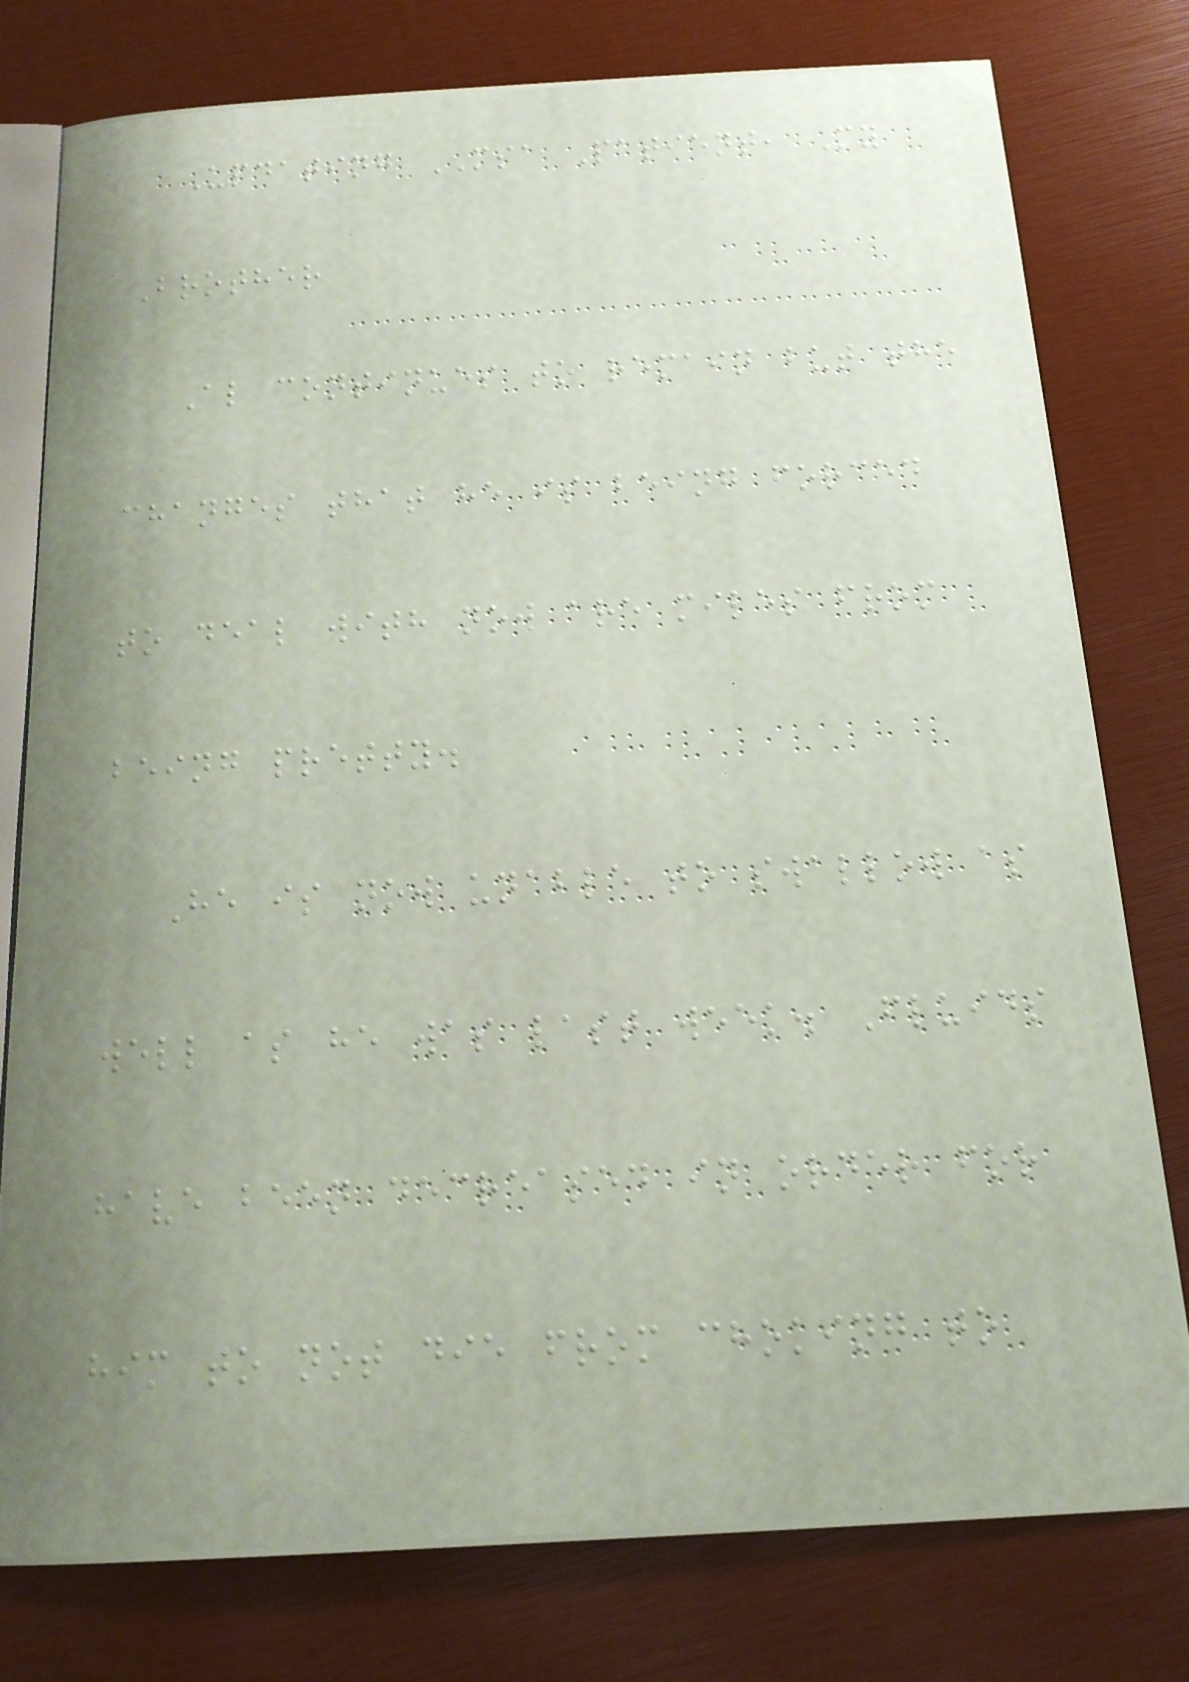Updating MSA Patient, My
Brother
Al continues to remain but the
changes that he is being forced
to deal with now are miles from
being pretty.
He is now unable to swallow as
well as he was last week. Fluids
have been decreased in order for
him to not die from choking to
